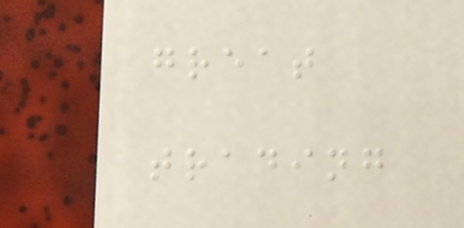great
trading
